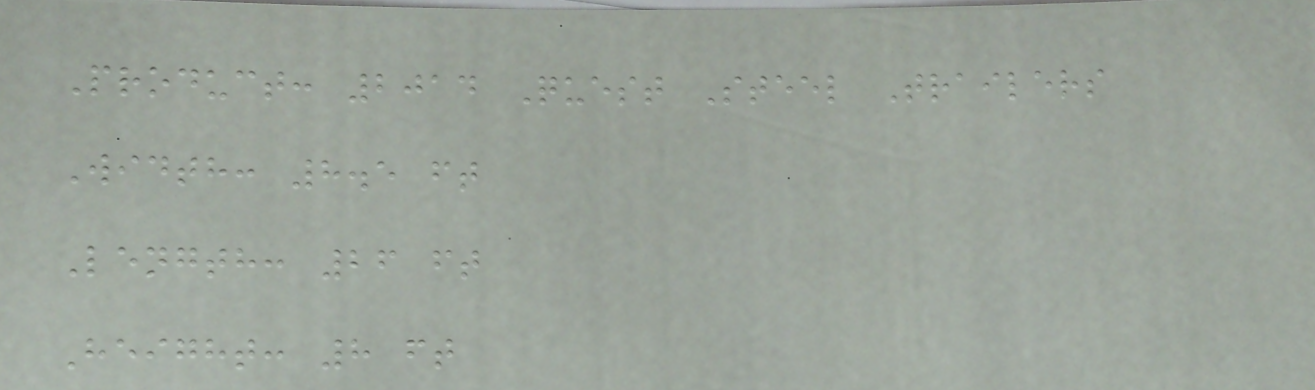Product: 2014 Quest Steel Trailers
Width: 8.5 ft
Length: 26 ft
Height: 8 ft
